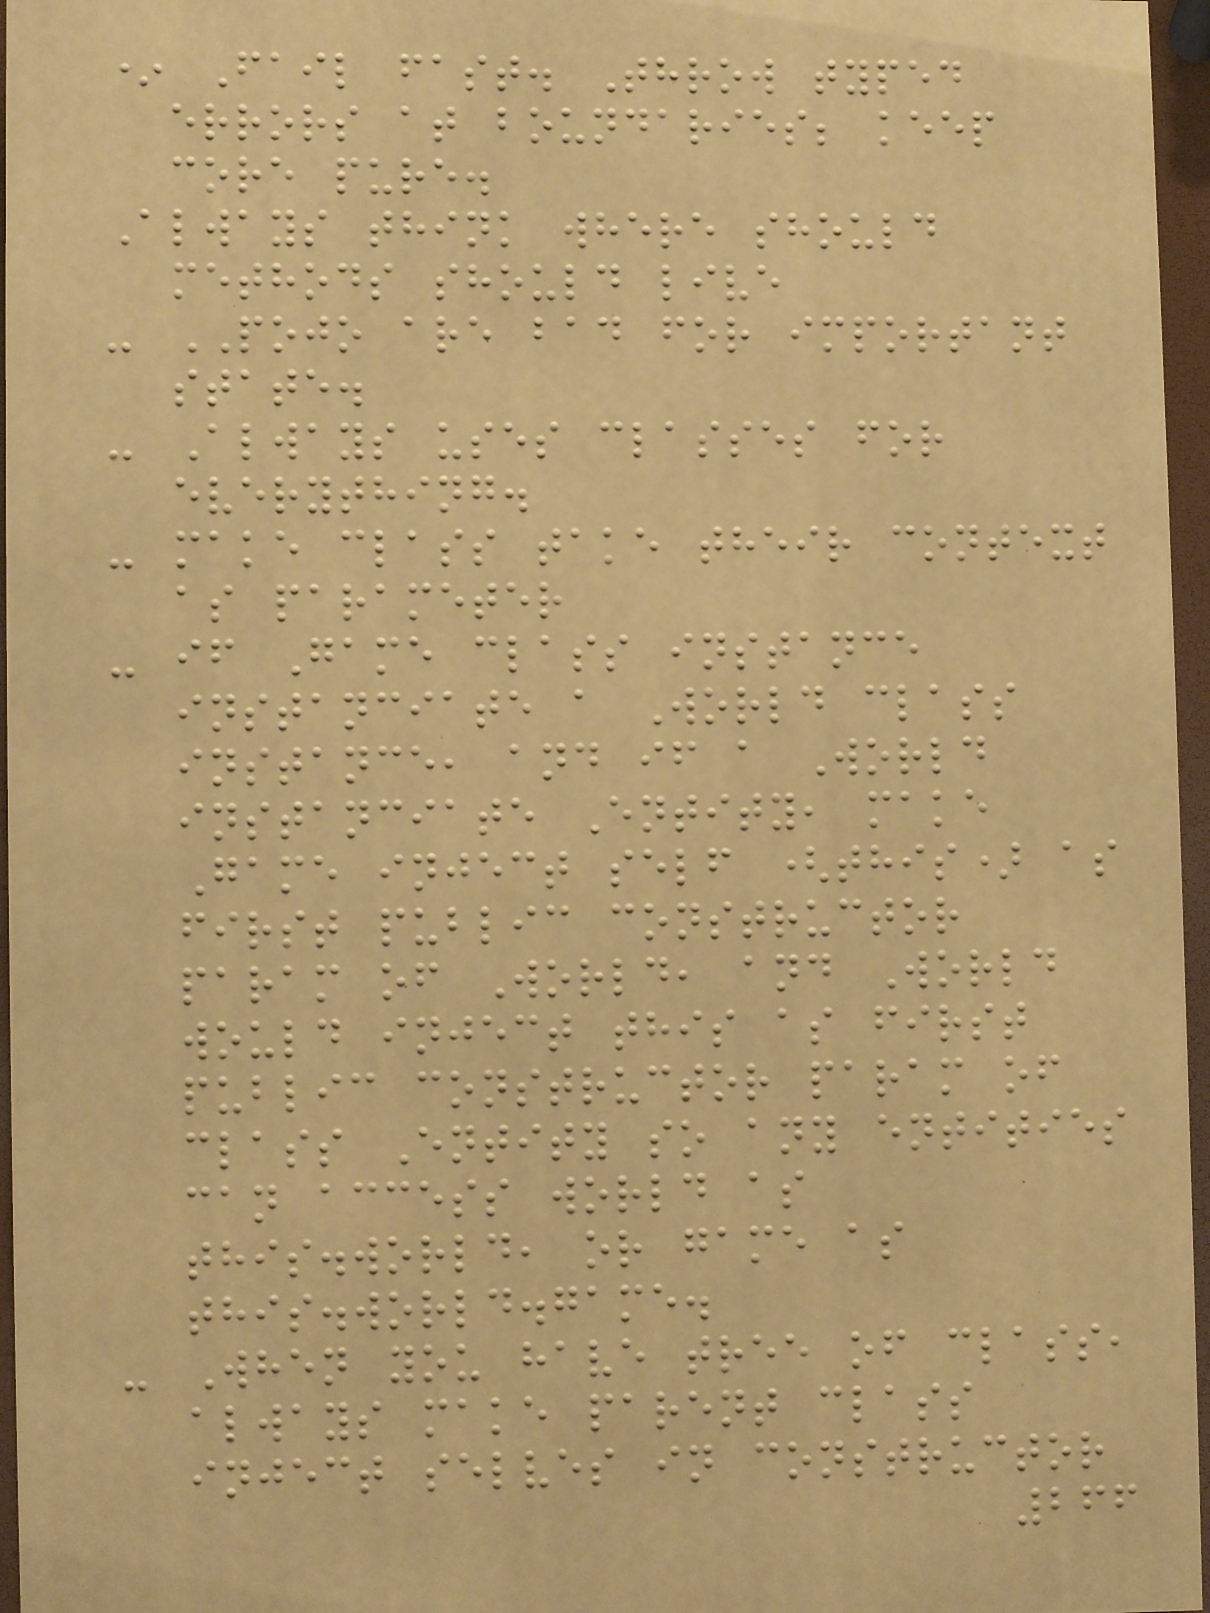* Fail fast. Throw typed
errors at boundaries; keep
core pure.
Always think where should
methods should live
- POJO are bad for important
state.
- Always uses classes for
everything.
- make class take their context
as parameter
- if Game class instance
instanciate a World class
instance, and if a World
instanciate Entity, make
Game inject self (this) as
first public constructor
param of World, and World
would inject this as first
public constructor param of
class Entity so any entities
can access world as
this.world, or game as
this.world.game.
- When you have tree of class,
always make parent class
inject selves in constructor
266
